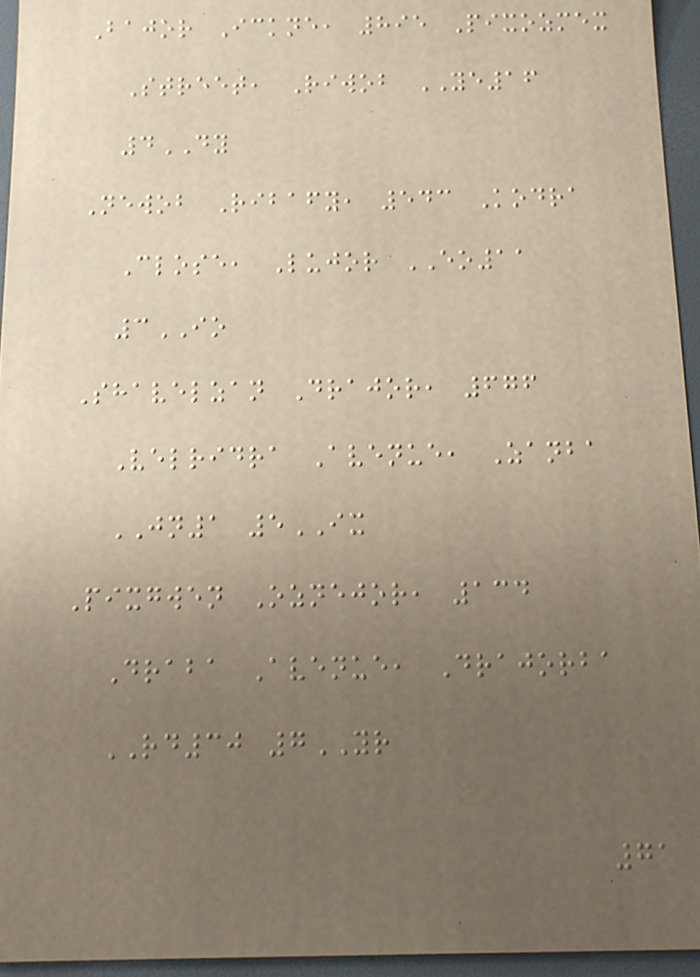Bajor Ickne, 895 Pixozmex
Street, Riwob YE16
4DY
Newob Ribafy, 543 Kodra
Close, Lujor EO11
3IO
Shavelzan Drajor, 676
Velridra Avenue, Zanba
JN1 5IX
Pixgwen Oznejor, 134
Draba Avenue, Drajorba
RD30 7YR
71
